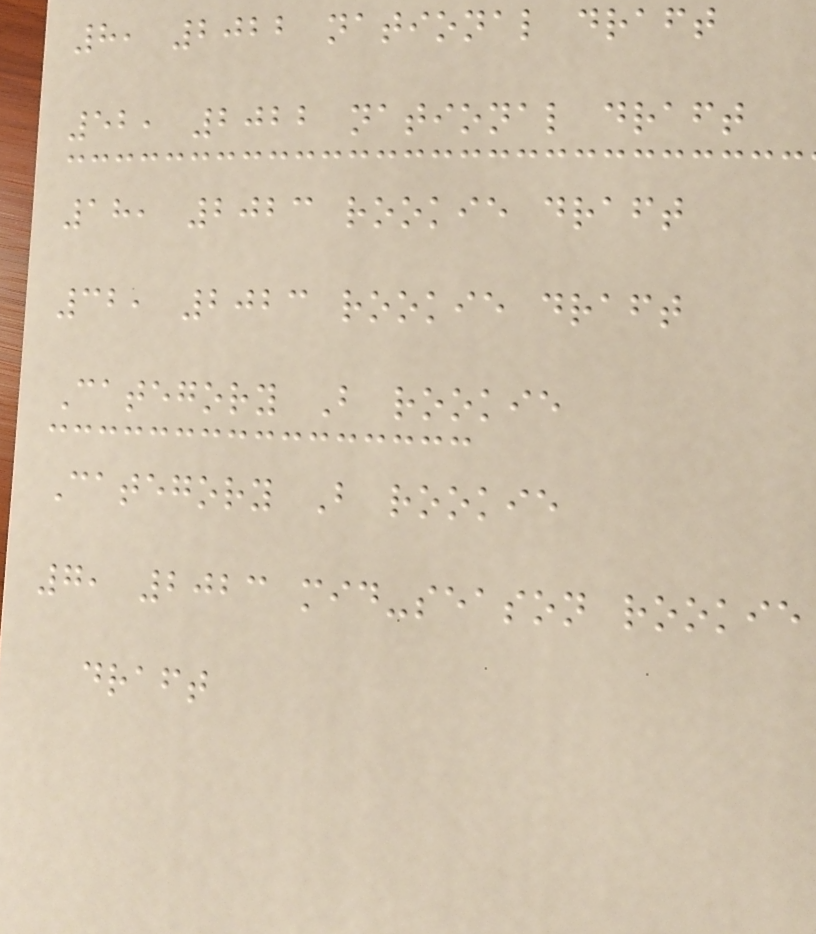8, 2022 national draft
52, 2022 national draft
18, 2023 rookie draft
32, 2023 rookie draft
Category B rookie
Category B rookie
7, 2023 mid-season rookie
draft
